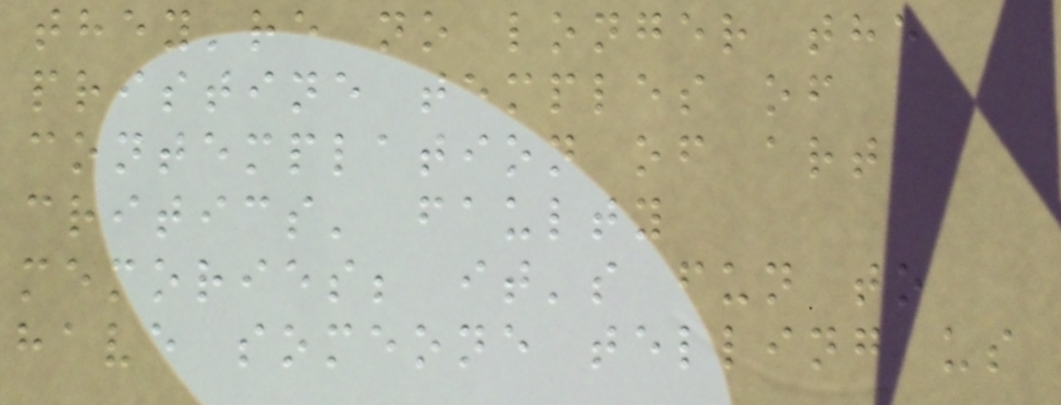they're no longer the
pristine temples of
contemplation of art
critics' faulty
memories; it's fun to
have someone telling us
